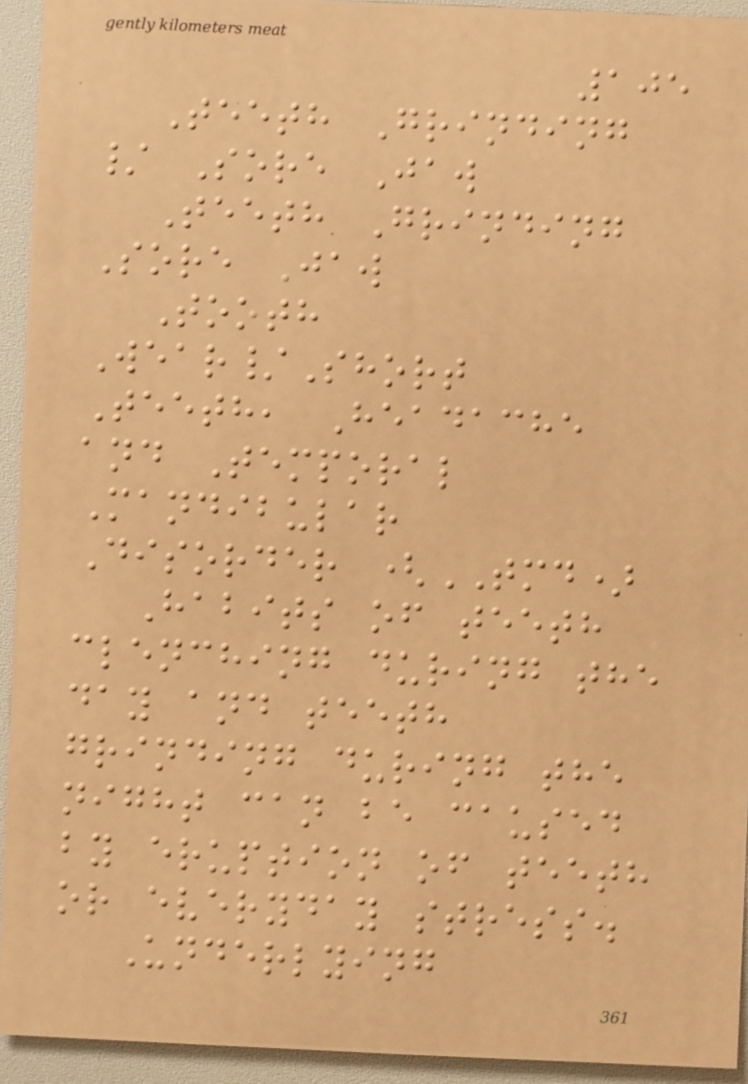105
Teeth Grinding
/ Sore Jaw
Teeth Grinding
Sore Jaw
Tooth
Wear/Short
Teeth, Headache
and Temporal
Mandibular
Disorder (TMD)
Habits of teeth
clenching during the
day and teeth
grinding during the
night can be caused
by eruption of teeth
or everyday stress.
Underlying
